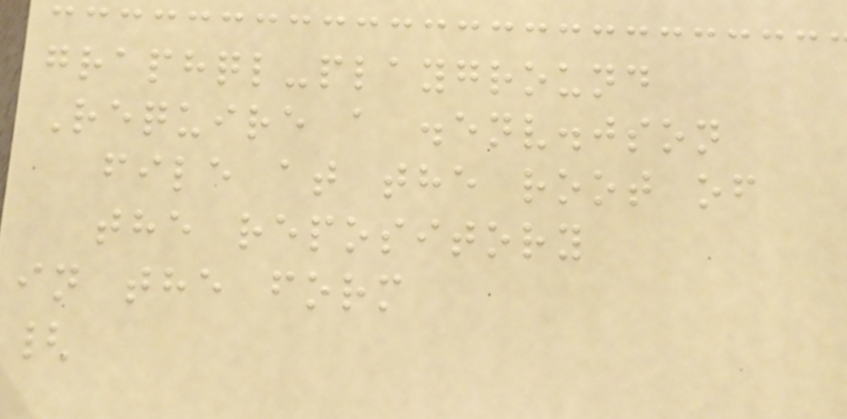graphql-playground
Require a .env.json
file at the root of
the repository
in the form
{
